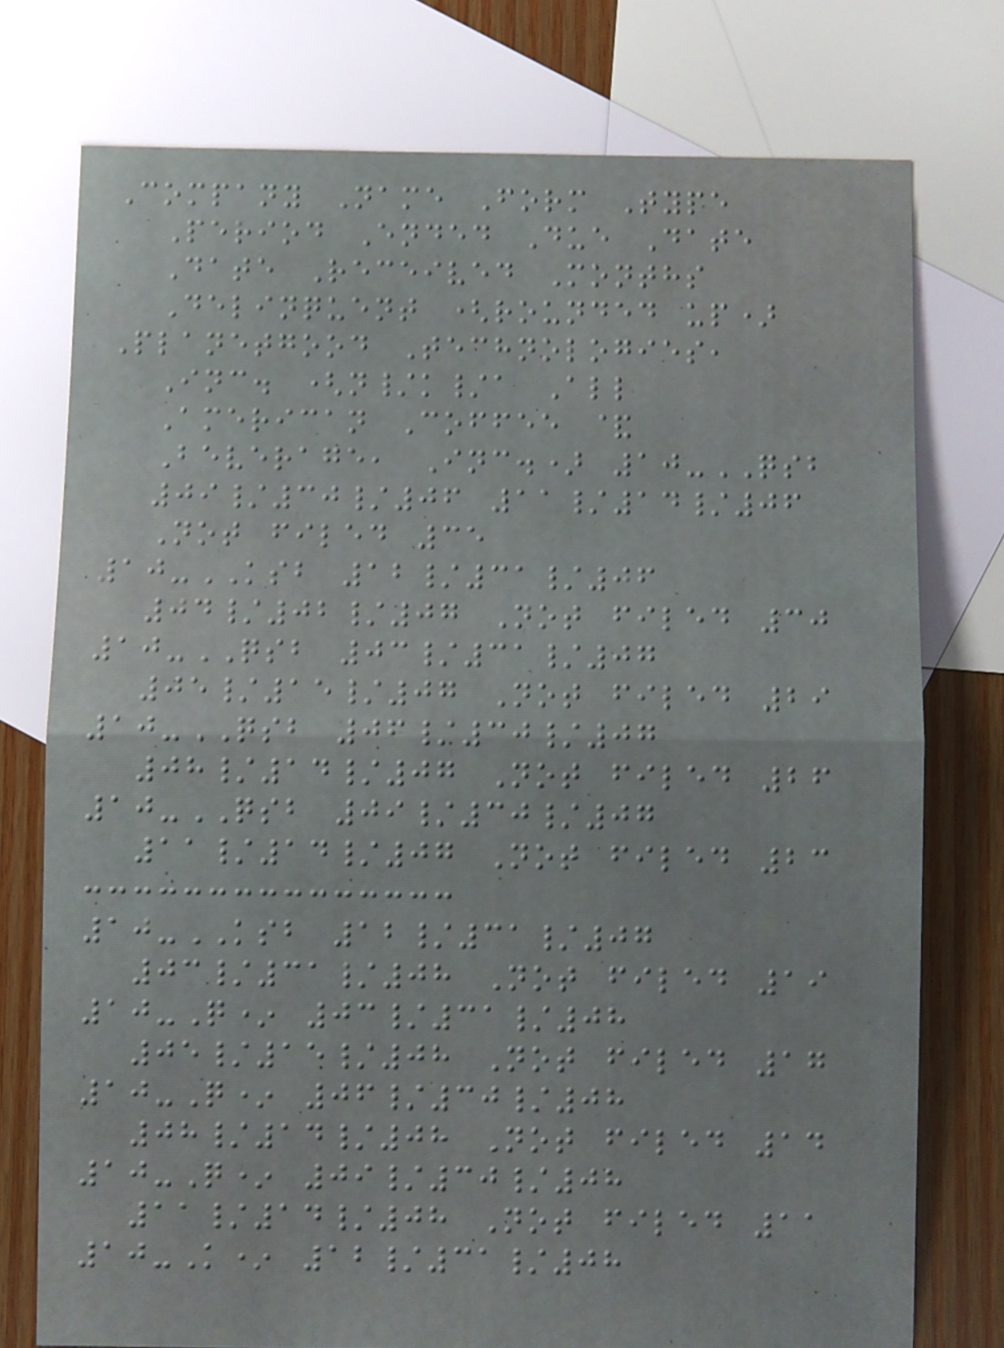Company Name Form Type
Period Ended Due Date
Date Received Months
Delinquent (rounded up)
Planetgood Technologies,
Inc. (n/k/a All
American Coffee &
Beverage, Inc.) 10-QSB
09/30/06 11/14/06
Not filed 35
10-KSB 12/31/06
04/02/07 Not filed 30
10-QSB 03/31/07
05/15/07 Not filed 29
10-QSB 06/30/07
08/14/07 Not filed 26
10-QSB 09/30/07
11/14/07 Not filed 23
10-KSB 12/31/07
03/31/08 Not filed 19
10-Q* 03/31/08
05/15/08 Not filed 17
10-Q* 06/30/08
08/14/08 Not filed 14
10-Q* 09/30/08
11/14/08 Not filed 11
10-K* 12/31/08
